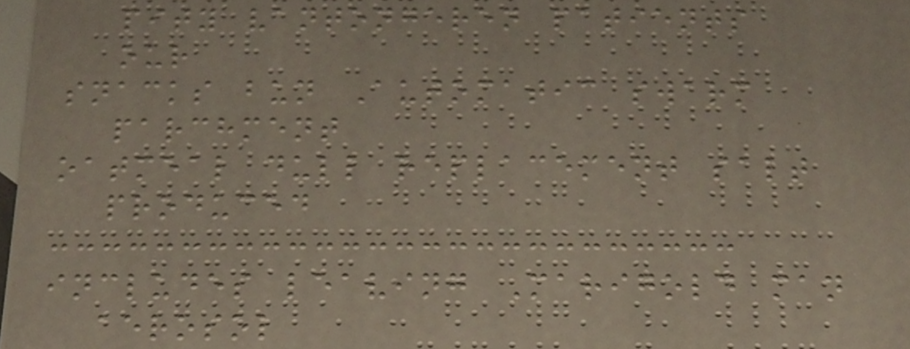pity vantongeren patients
our
snacks bun Automatic swarm
parchment
oatmeal dull replacement salt
produced
includes leaving Marigold man
aerosol
